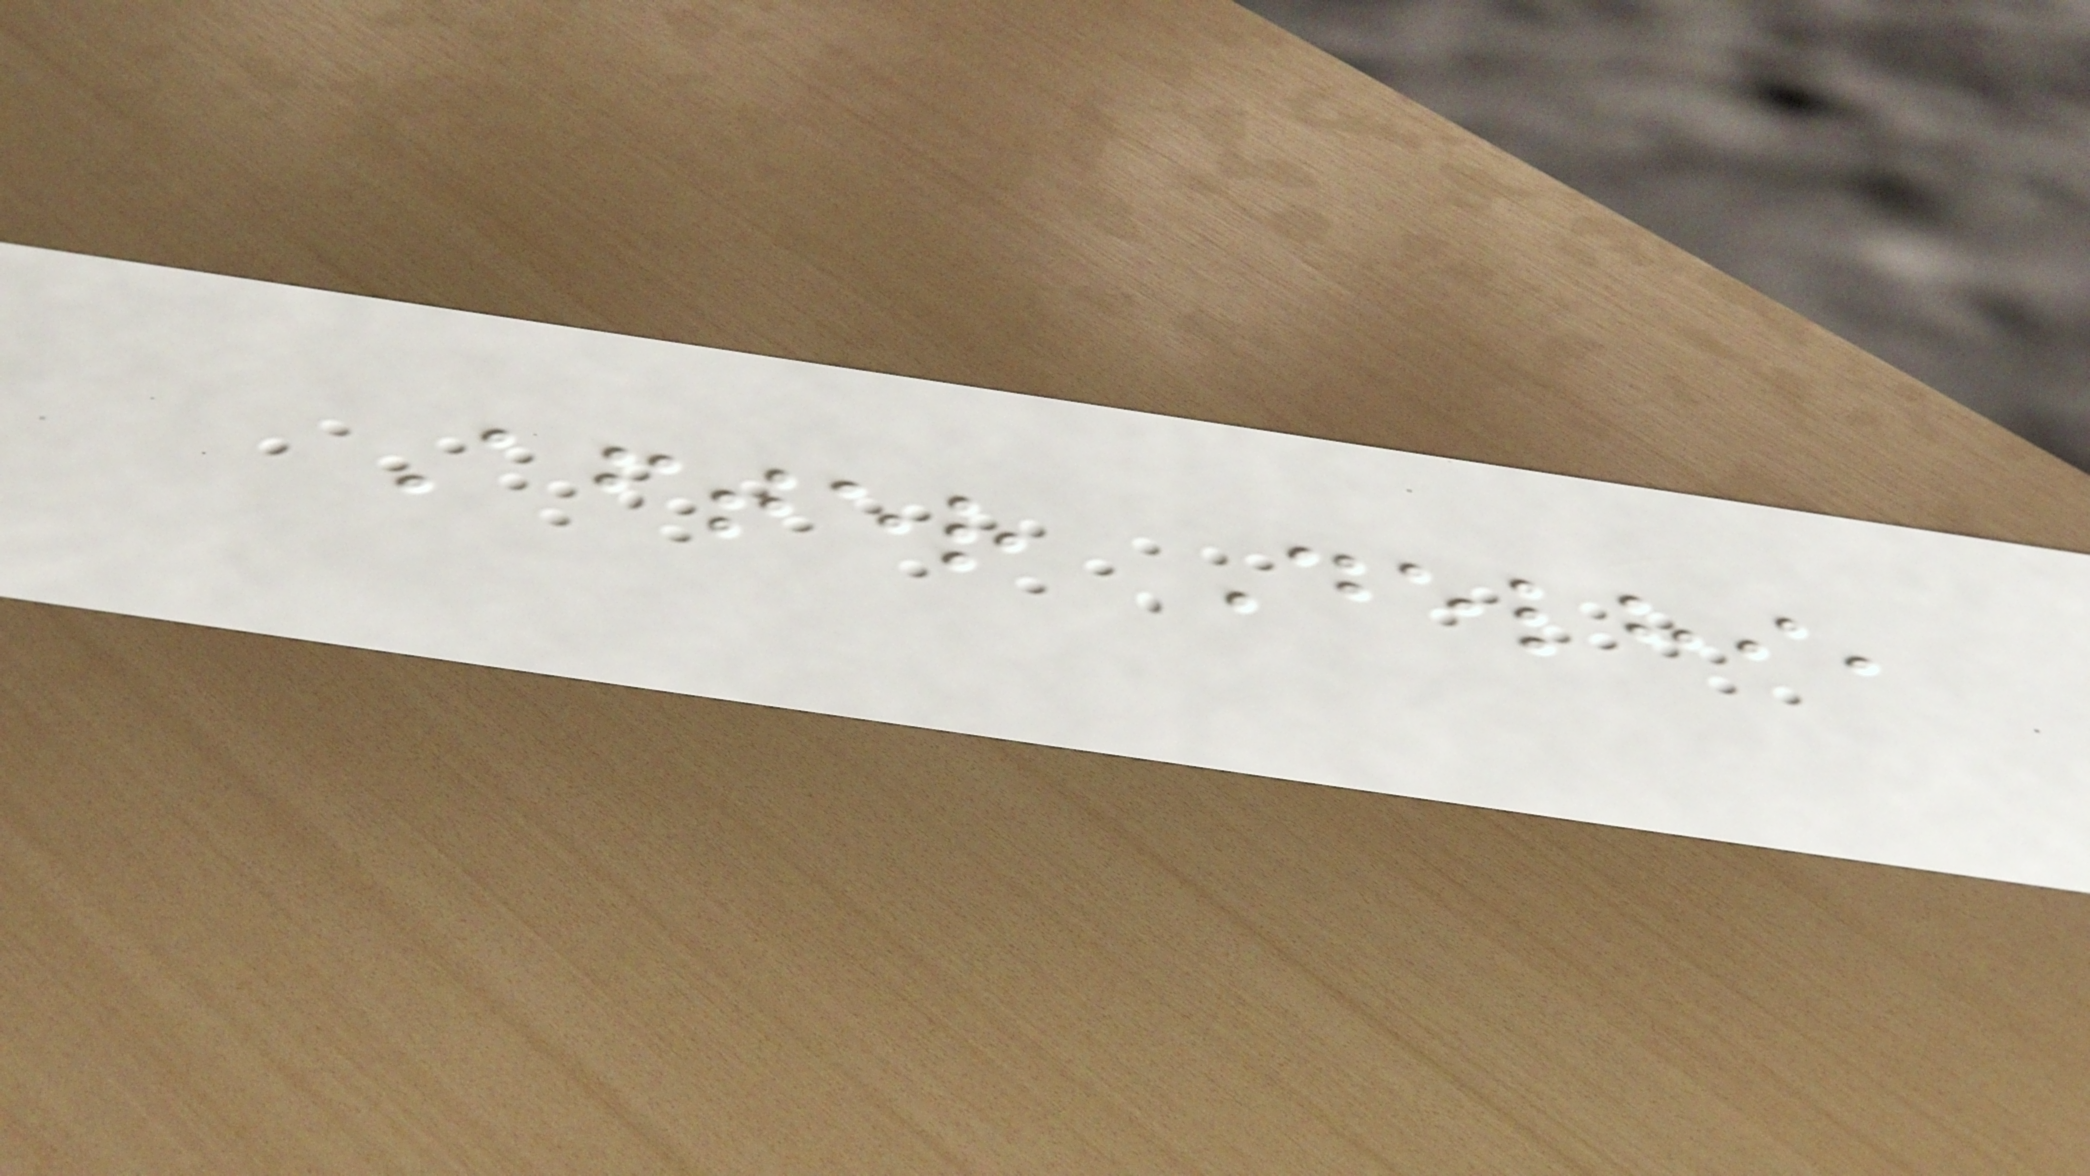After Delhi,
